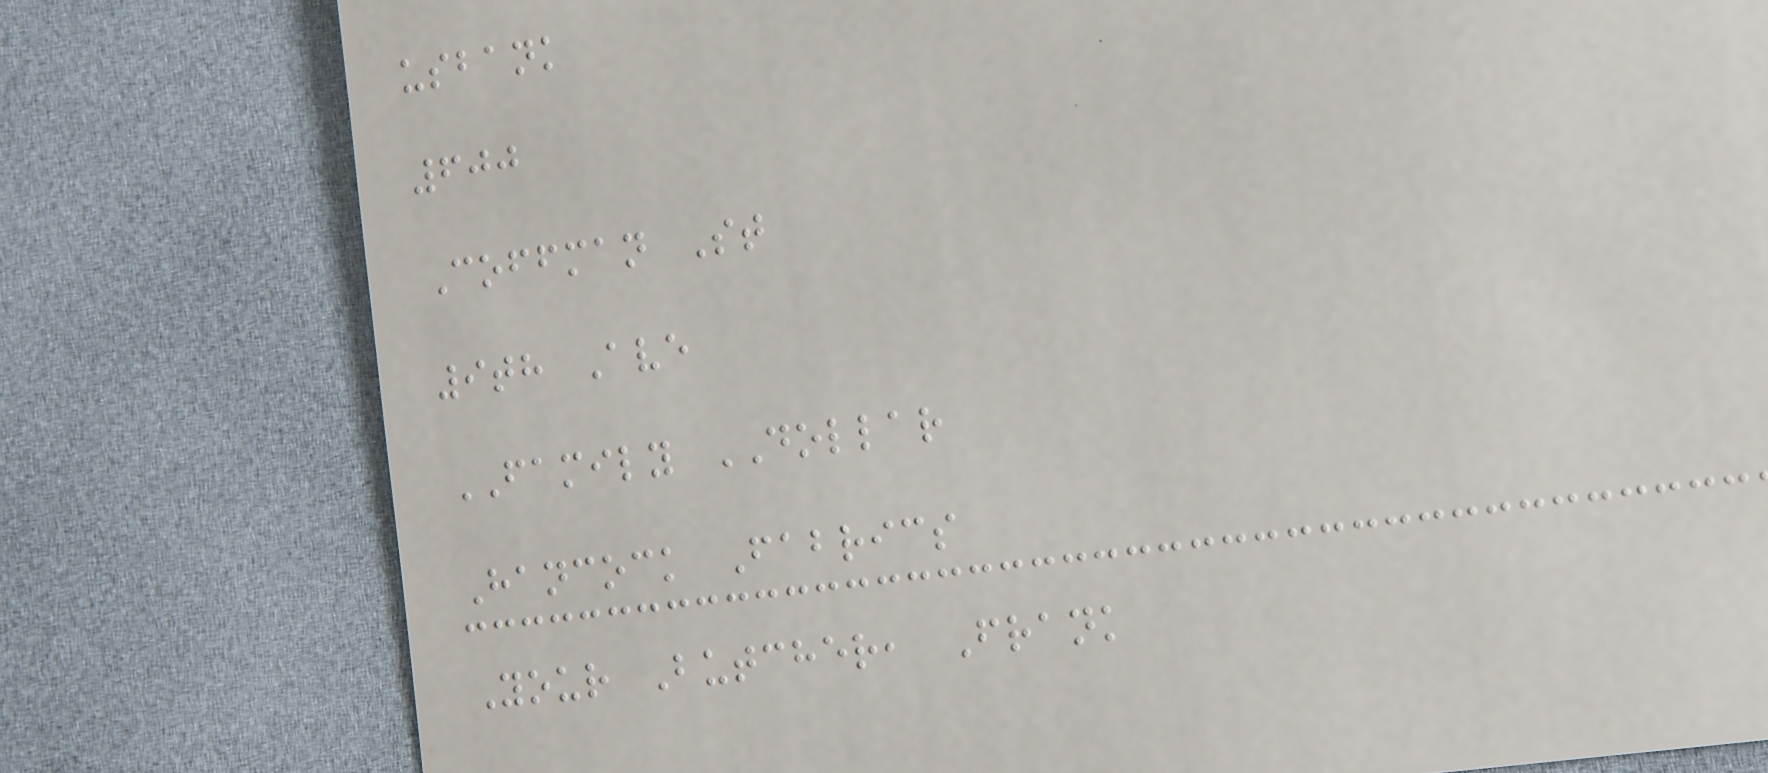usbank
600
Coffman St
9th Ave
FAMILY DOLLAR
Hancock Fabrics
Your Butcher, Frank
